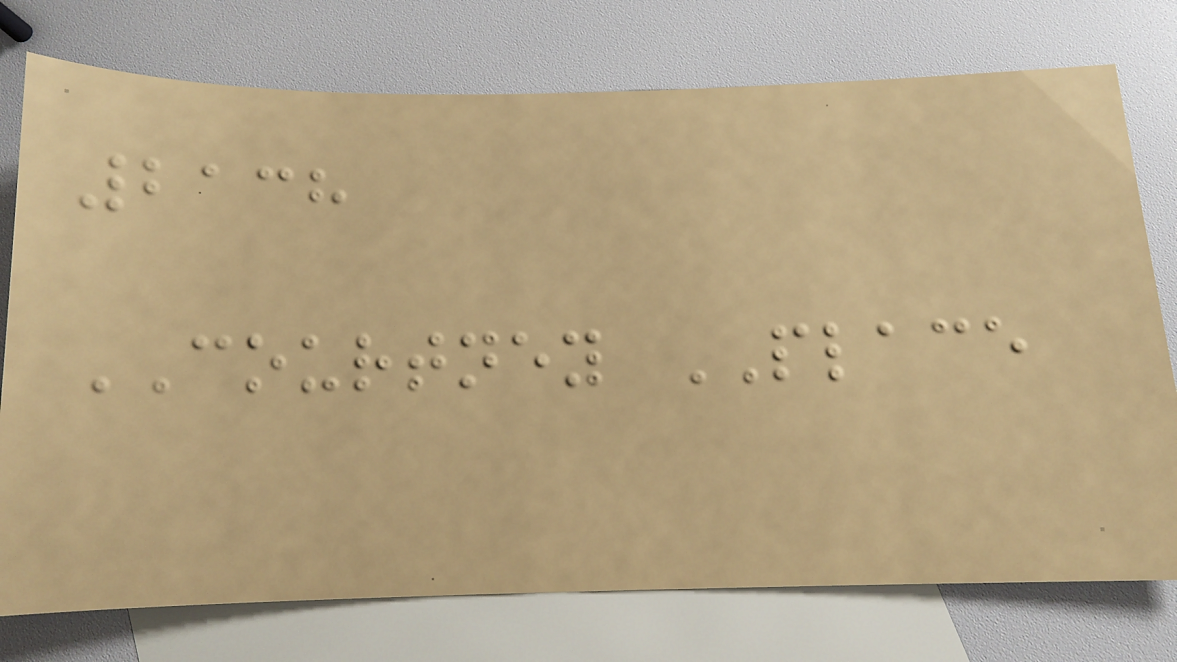2138
COURTNEY PLACE
